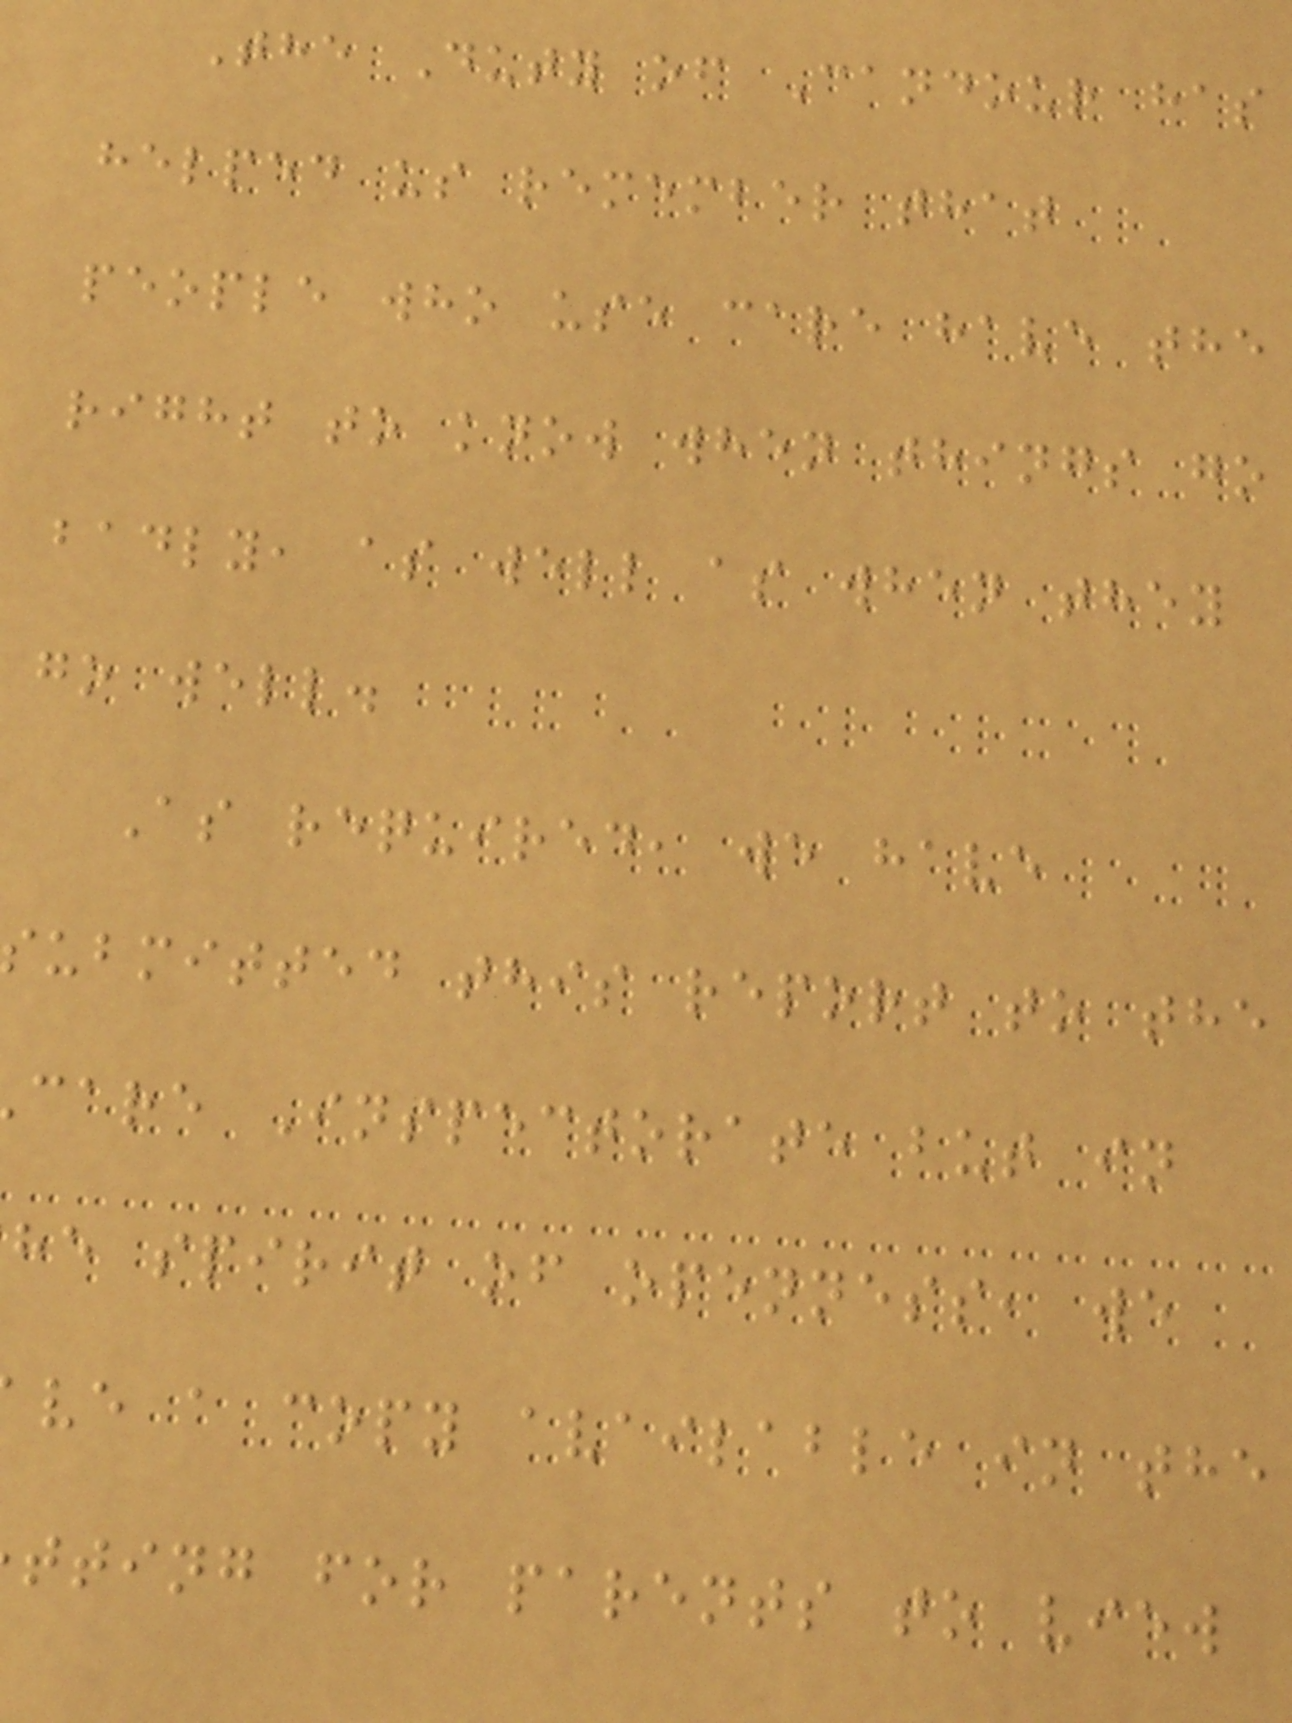The Duty of Candour has
helped us remember that
people who use care have the
right to know when things go
badly, as well as when they
go well.
As required, we have
ubmitted this report to the
care Inspectorate but in
he spirit of openness, we
ve a copy available in the
tting for parents to view
